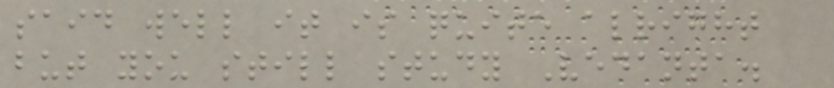said well it is quite alright
but you still study Vedanta.
